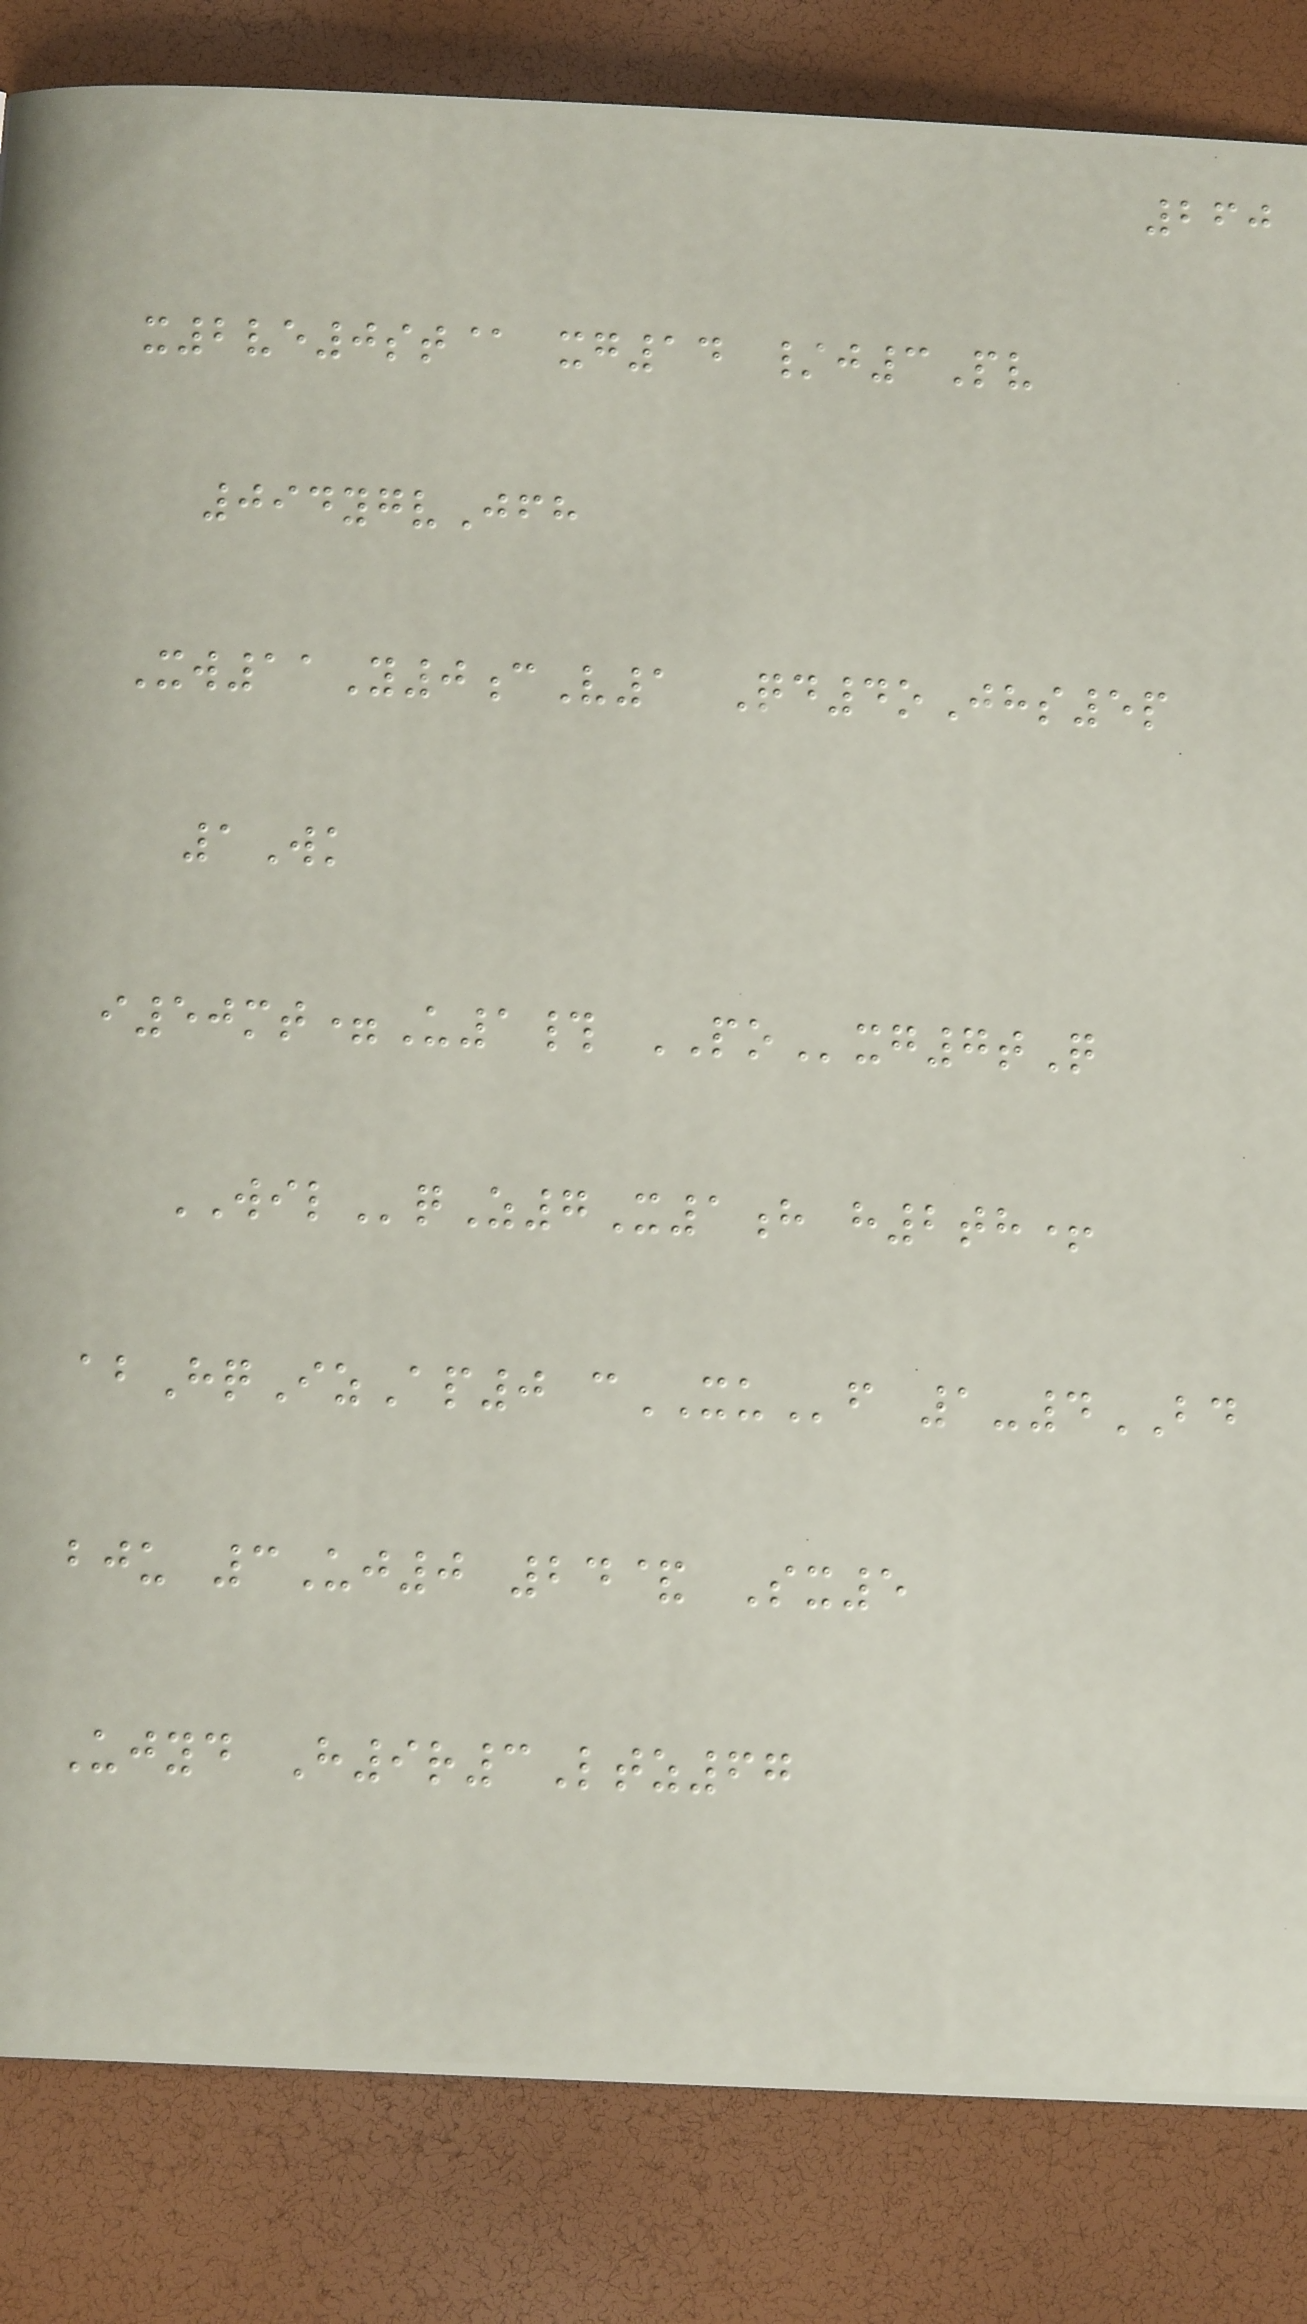260
x2ve0st@ xg14 /j3Pv
094ygvJfh
Xw11Y0cV1 Qd4oJhs5p
1Wk
i50mt=U1# POxg7tQ
WILqZ7X1h h2th+
abHqIzAp0 cXUf 1-4BD
bju 3Uj0 24& Sx5
Ujyd H9r3Ltz67
